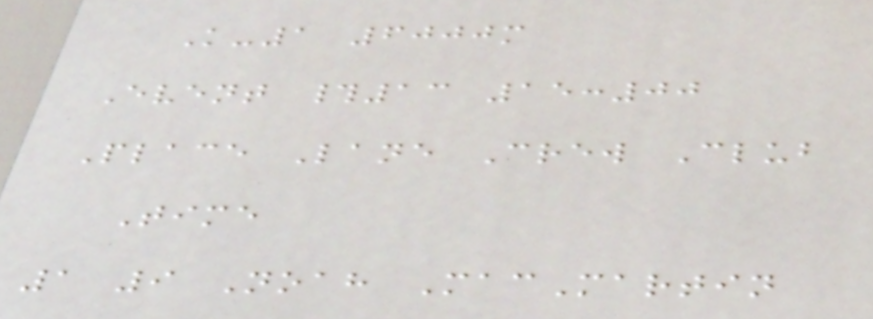K-1 6000m
Event #13 15:00
Place Lane Crew Club
Time
1 9 Noah MacMartin
